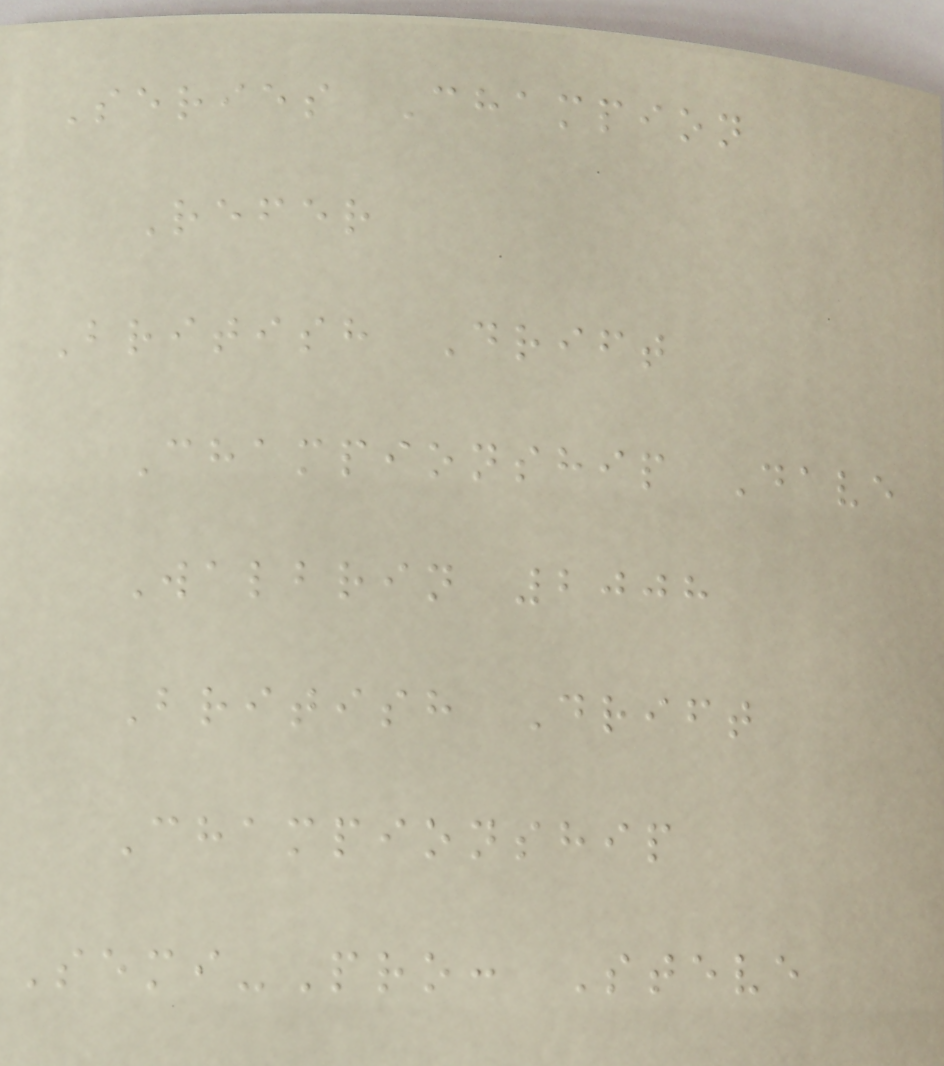Series Champion
Refer
British Drift
Championship Dave
Walbrin 2008
British Drift
Championship
Semi-Pro: Steve
